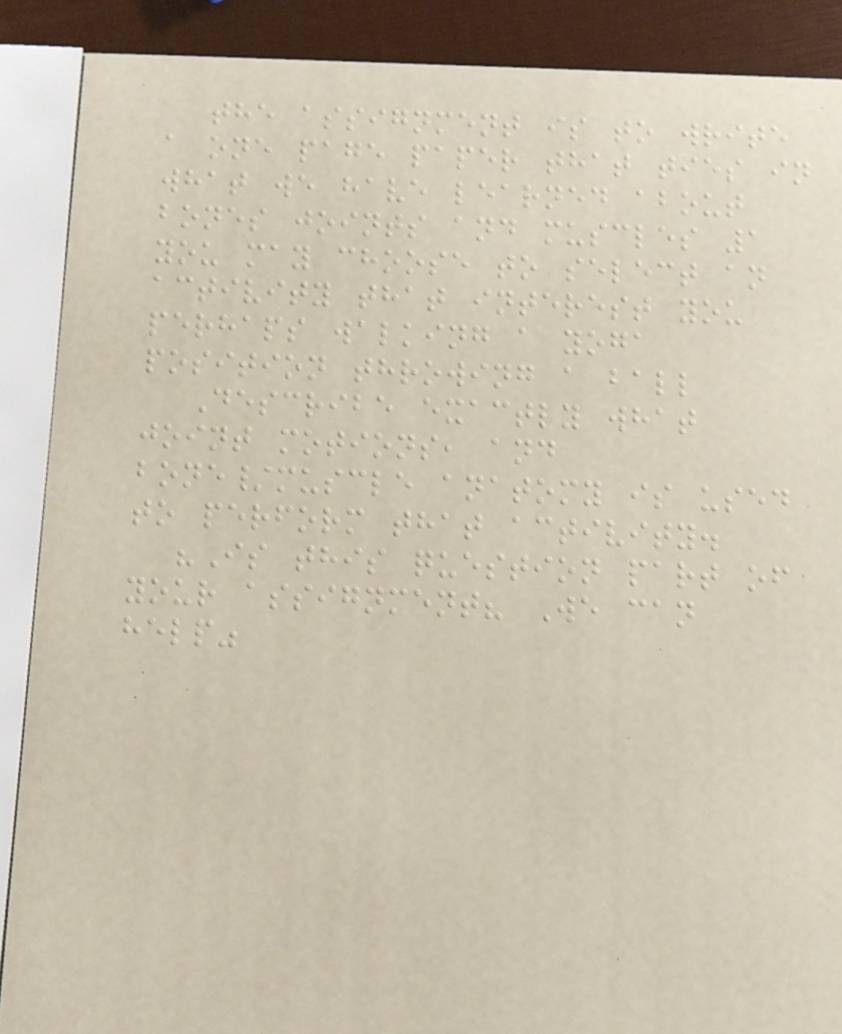the assignment is to write
a one page paper that ties in
what we have learned about
bones joints and muscles 1
you may choose to select an
activity that interest you
perhaps walking a yoga
position throwing a ball
Describe exactly what
joint motions, and
bone/muscle anatomy is used
to perform that activity.
"Is this question part of
your assignment? We can
help"
